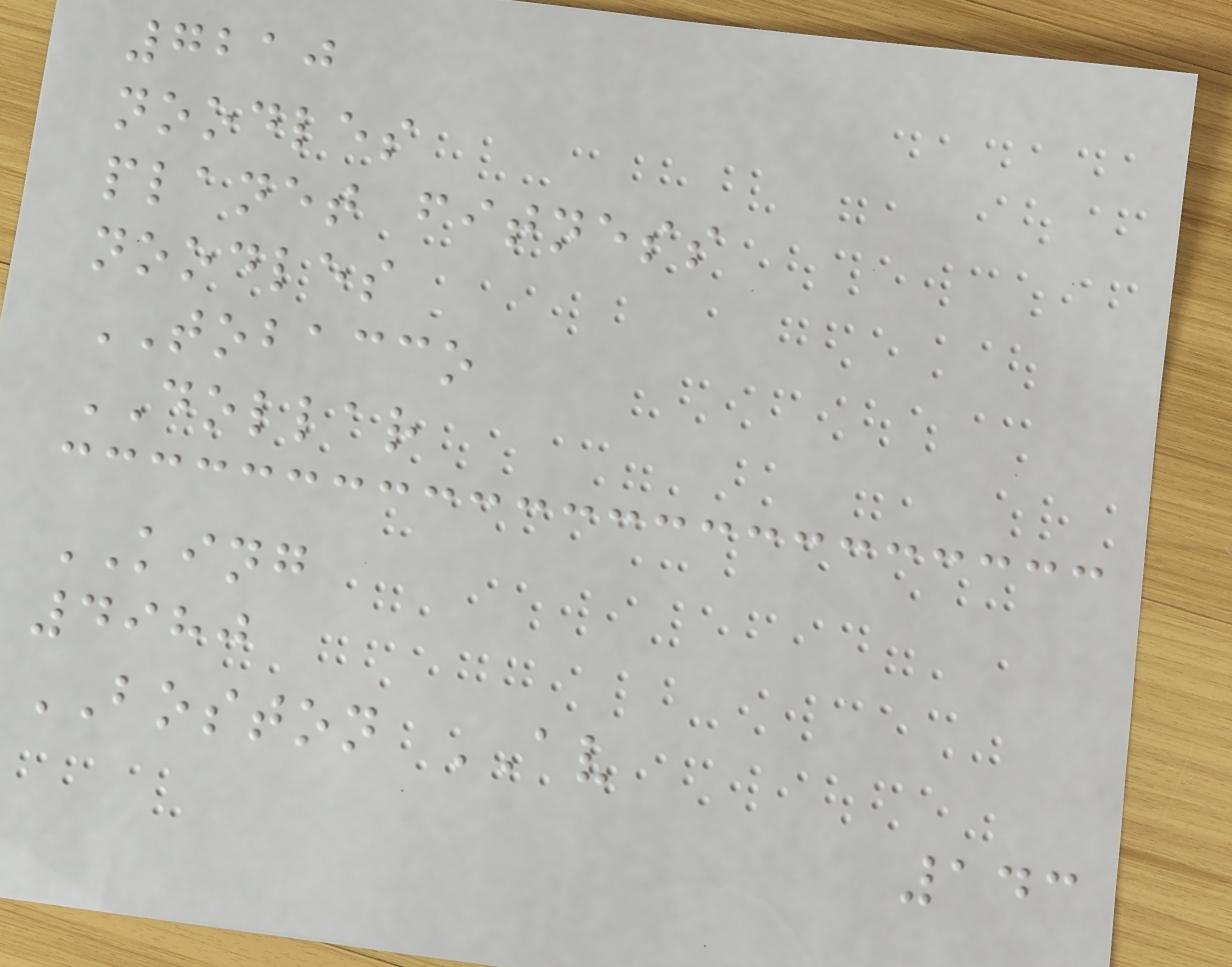7210
noodles
planet fitness
noodles
TOBACCO
DOLLAR
KING
4980
BOSTON AV
143
